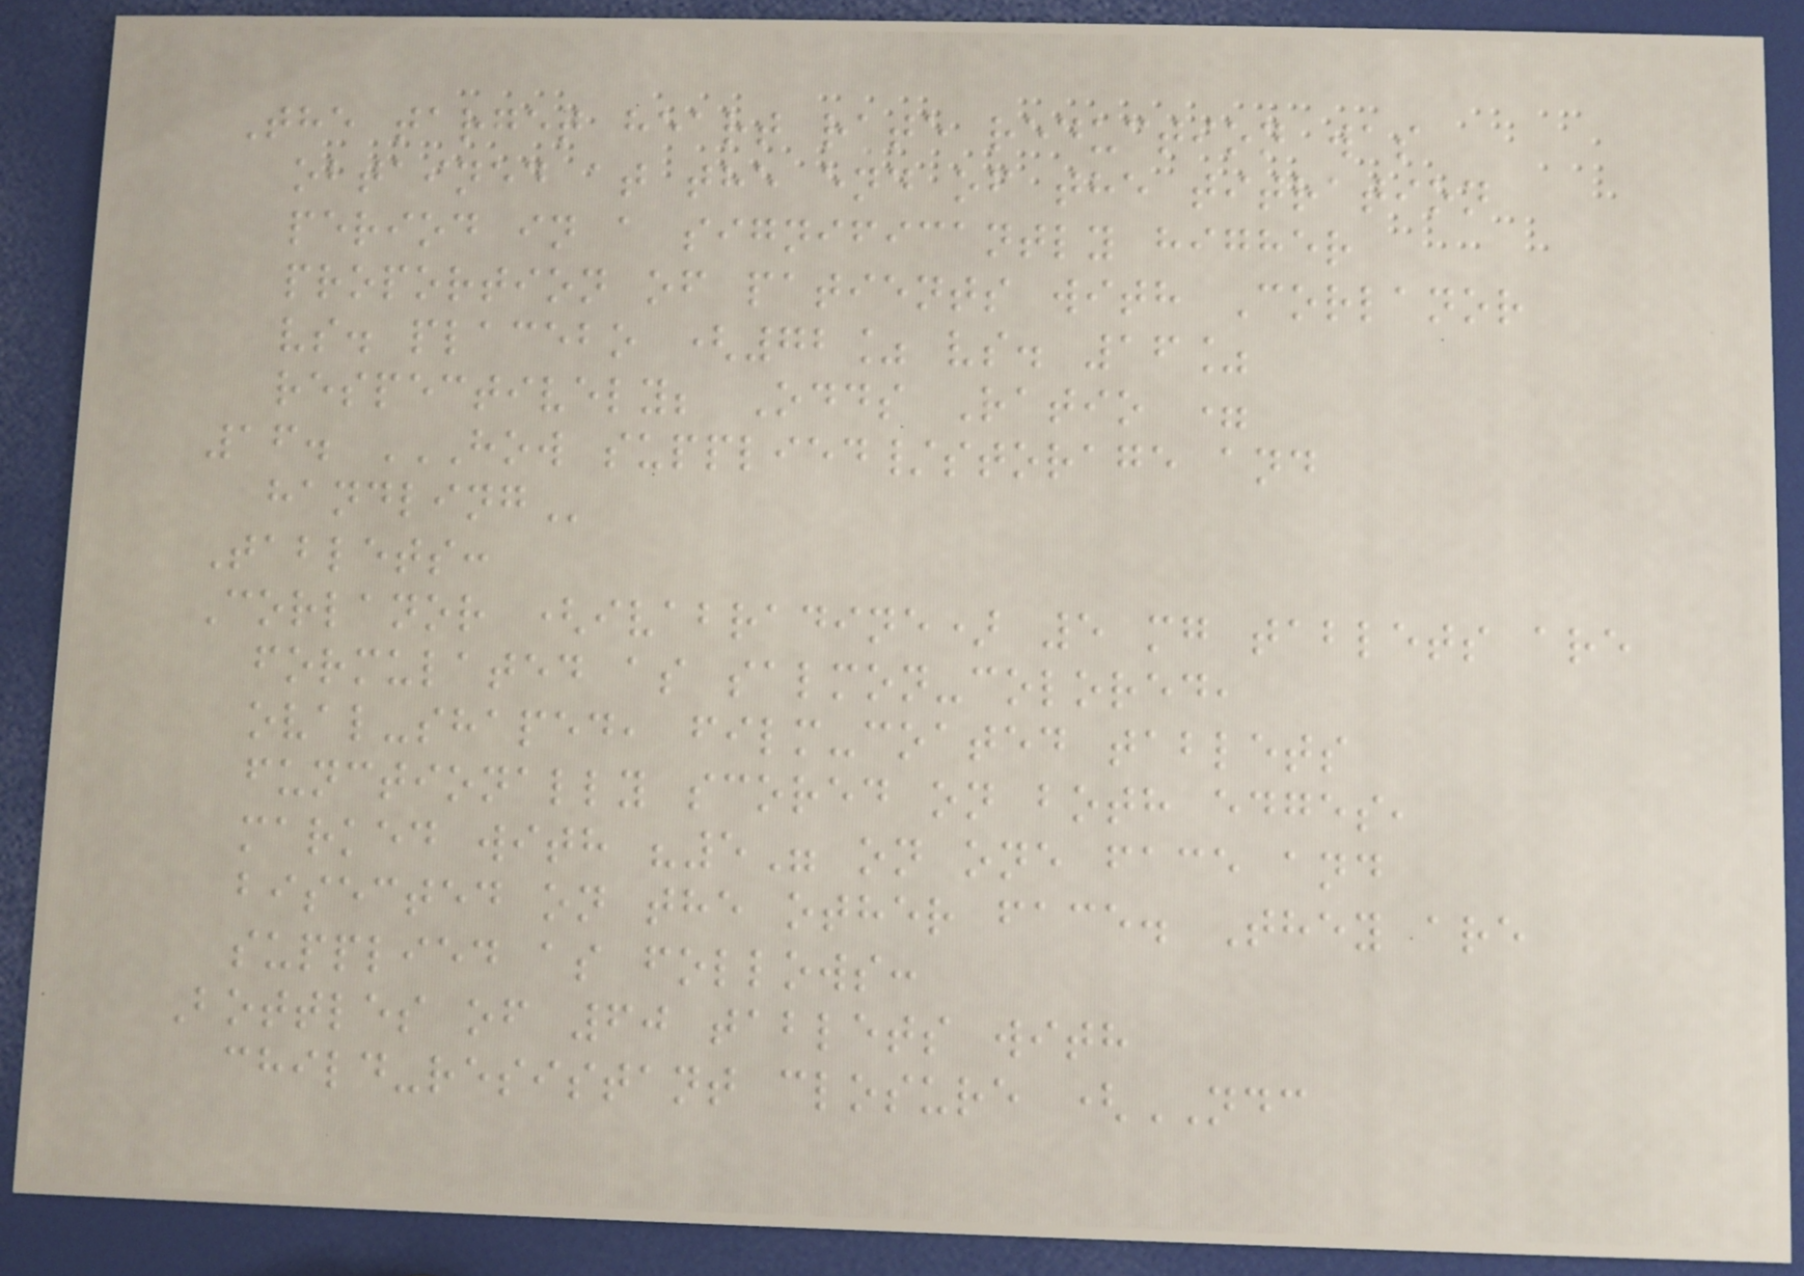The target heart rate reduction was
obtained at the end of the titration
period in a significantly higher
proportion of patients with Corlanor
vs. placebo (72% vs. 16%
respectively; Odds Ratio =
16. HOW SUPPLIED/STORAGE AND
HANDLING
Tablets:
Corlanor (ivabradine) 5 mg tablets are
formulated as salmon-colored,
oval-shaped, film-coated tablets
functionally scored on both edges,
marked with "5" on one face and
bisected on the other face. They are
supplied as follows:
Bottles of 60 tablets with
child-resistant closure (NDC
